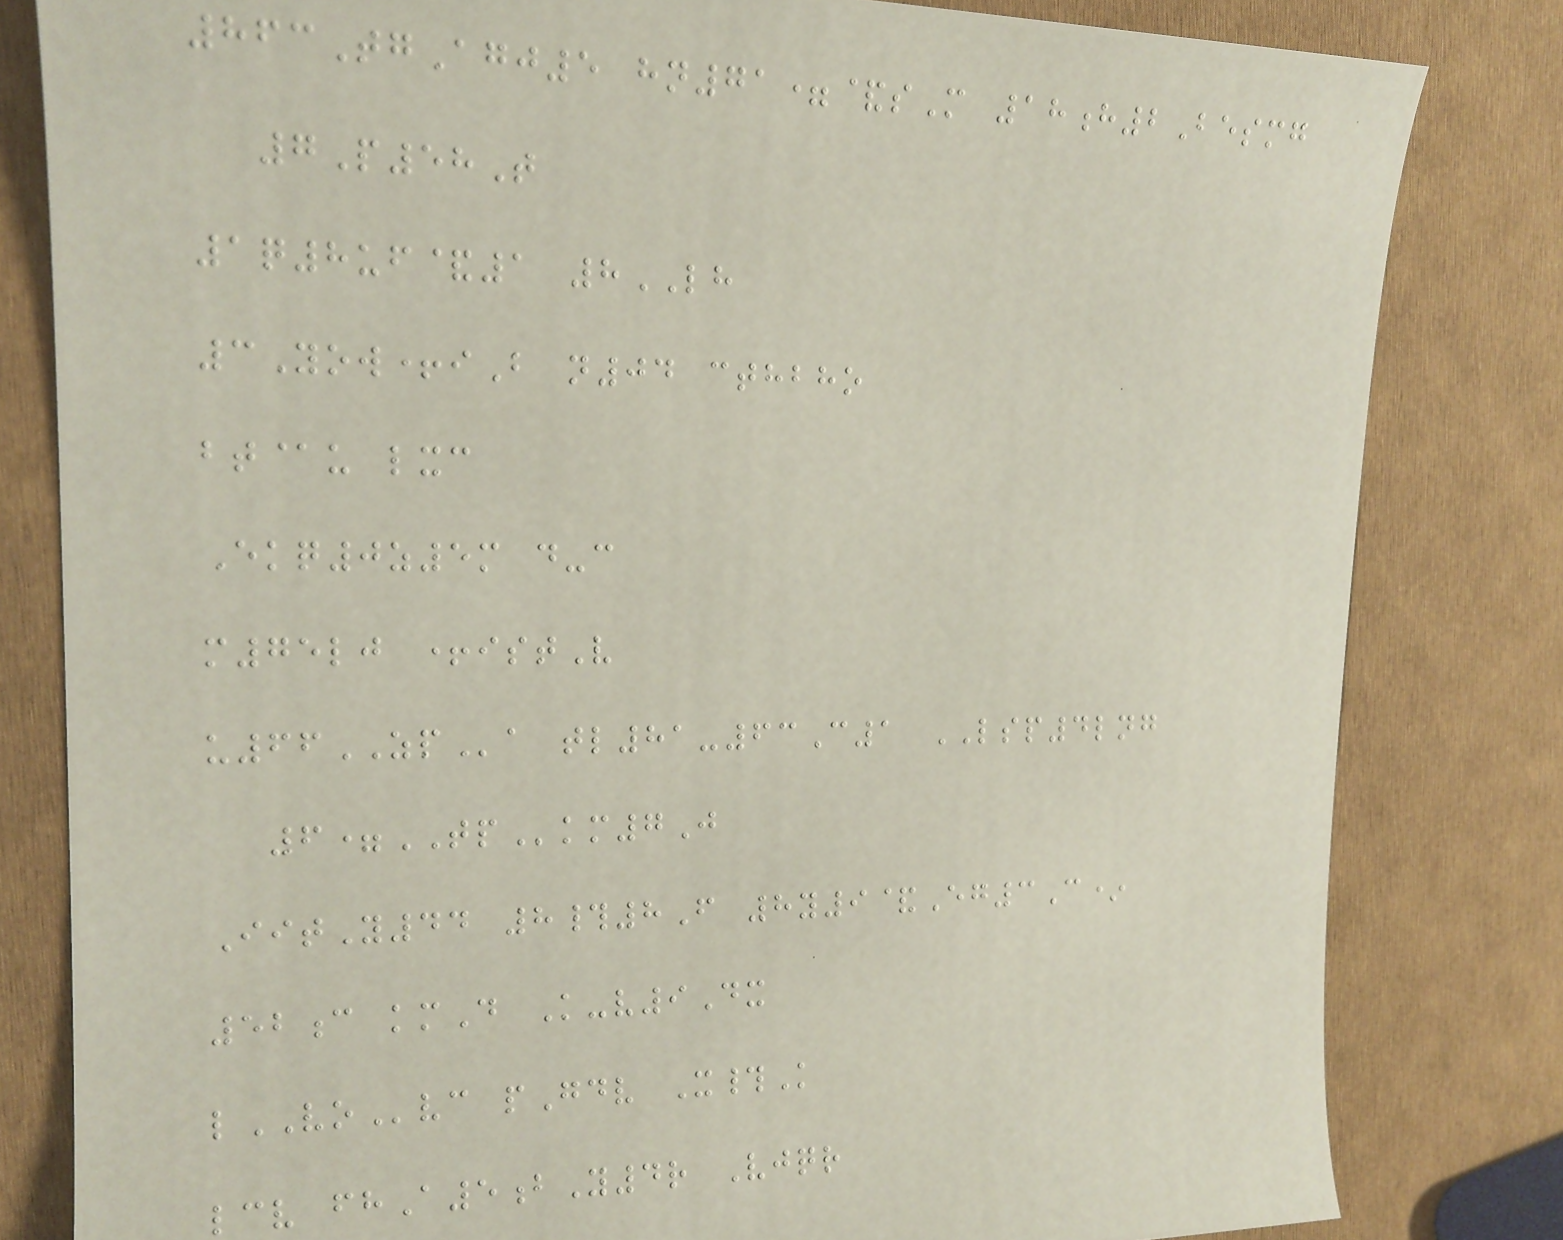863TgAgj5 hn71=&sM 18h2Besmg
7P58T
1q8uf&1 8LH
3Yow+iB n04 cthbho
bt@u lxc
Ekq0z5m d-c
m75lj +istV
u66ZPa tl81-63C1 LSP4lng
6=TPkm7J
IitY44 8#8F 8y9&Eg3C*
52c kmD K-v9Dx
lVOvc pGdv X#K
lcv fhA5bY4r Vjqr
